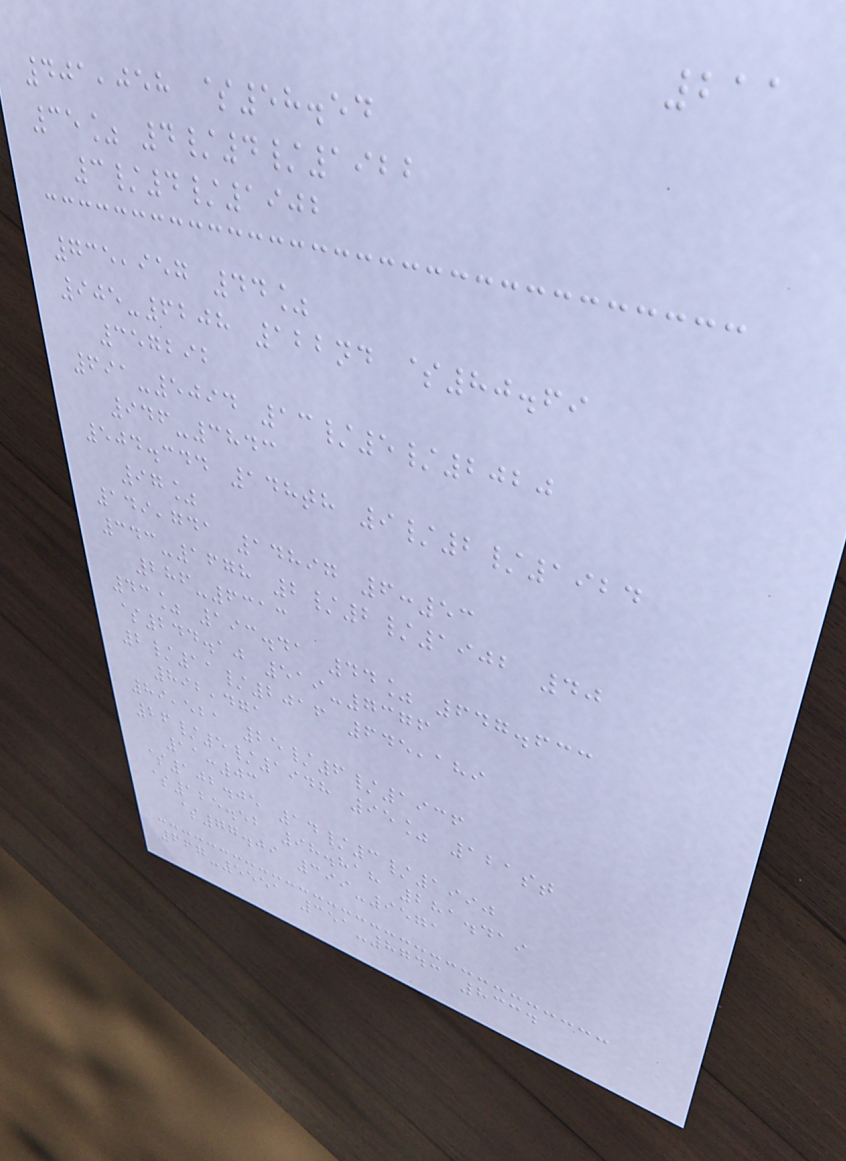211
401,058 $58.54
35% 4/4/1922
3/4/1902
735,957 44%
905-6208 122nd $80.69
357292
691-5094 13/5/2020
946-3843
504.344 148th 9/2/1924
97%
149,741 14897 6:53
343-1678 2/2/1902 40
286-6313
43% 193.41 44% 647.633
$244.10 519-7376
2/11/2016 645,189
892,471
89,521 25/6/1936
26/5/1948 95% 121st
11:03
$102.05 14/3/1990
$125.52 98.818 281.419
$77.09 399-9571
667-5551 351-8743 8334
